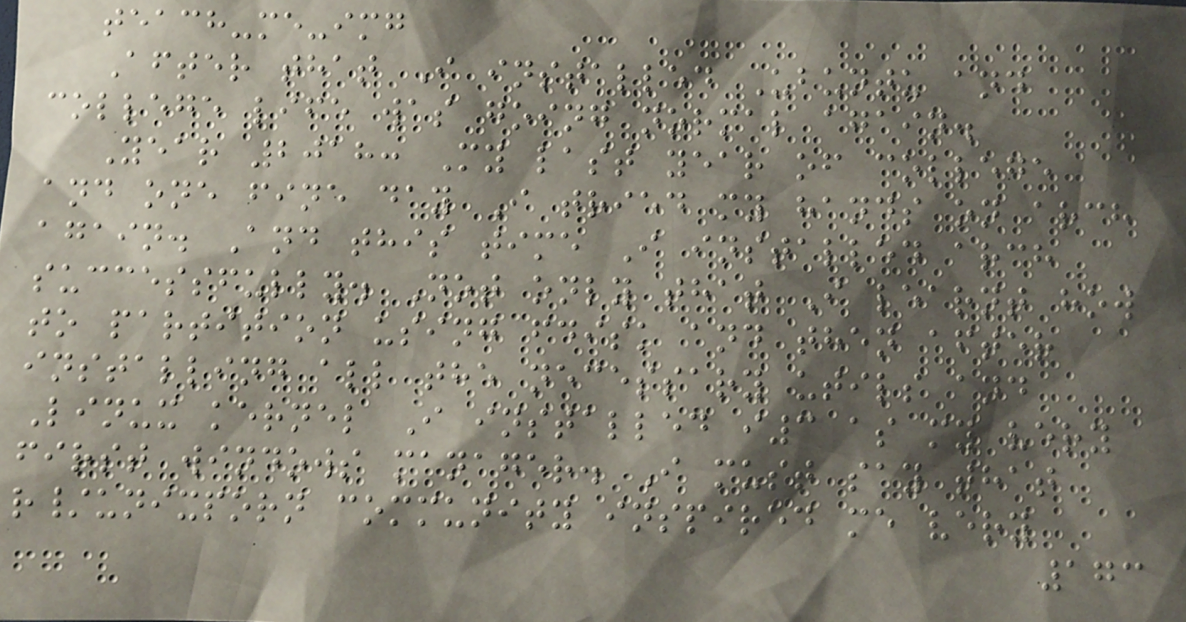teach-me-img
After that I installed Ubuntu and
college life was going normal again.
Year 2018: My last year of college
and one fine day I tried my hands on arch
again. And this time I installed arch
successfully. Not only that I learnt how
to partition using fdisk and then after
installing all the necessary utils and
Linux kernel I installed i3 as my very
first windows manager. I must say that
r/unixporn community inspired me very
173
